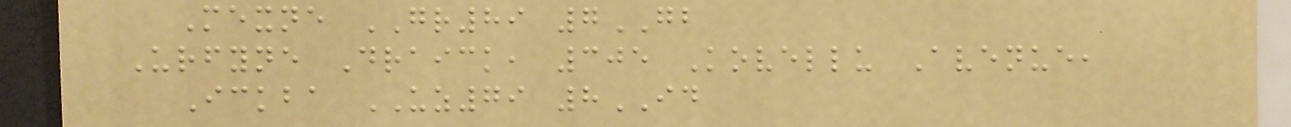Mexne GR89 7GB
Urfyne Draick, 305 Kovellu Avenue,
Ickba UZ79 8ID
